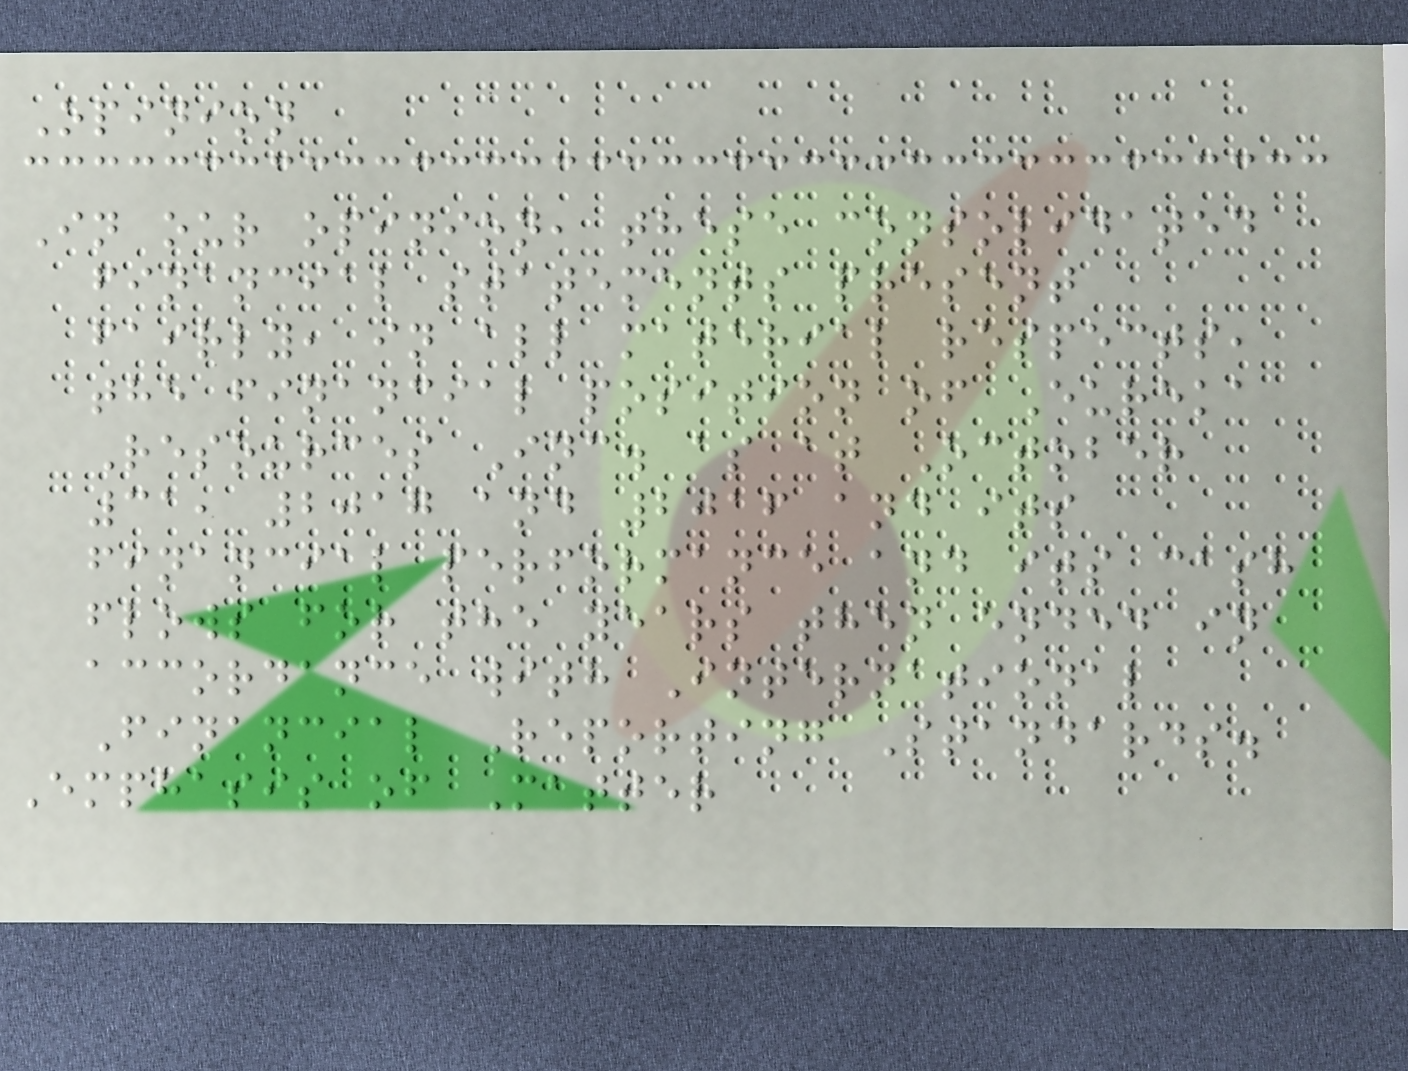Opinion
In our opinion, these consolidated
financial statements present
fairly, in all material respects,
the financial position of Eureka
Resources Inc. as at October
31, 2017 and 2016 and its
financial performance and its cash
flows for the years then ended in
accordance with International
Financial Reporting Standards.
Emphasis of Matter
